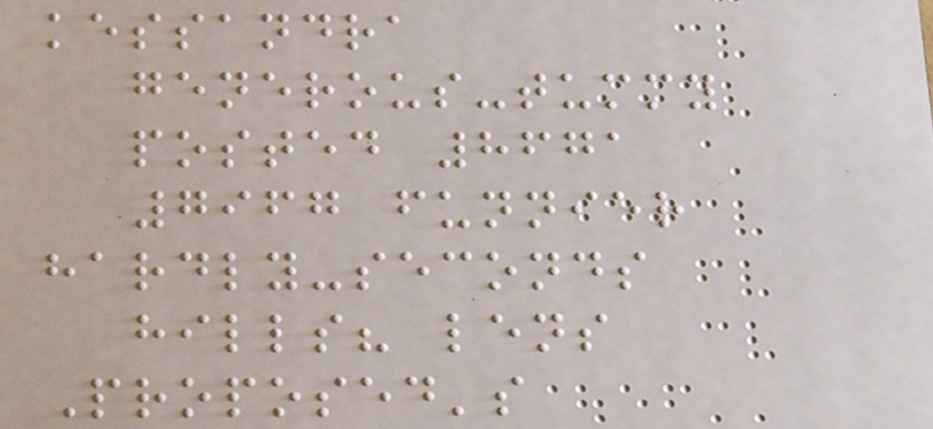kessandra
generous-tummy
posted 8671
7967 funnier
hardly-seconds
hills? lens
Proposed's
